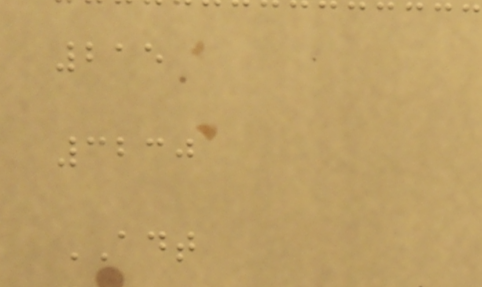215
3230
ADT
